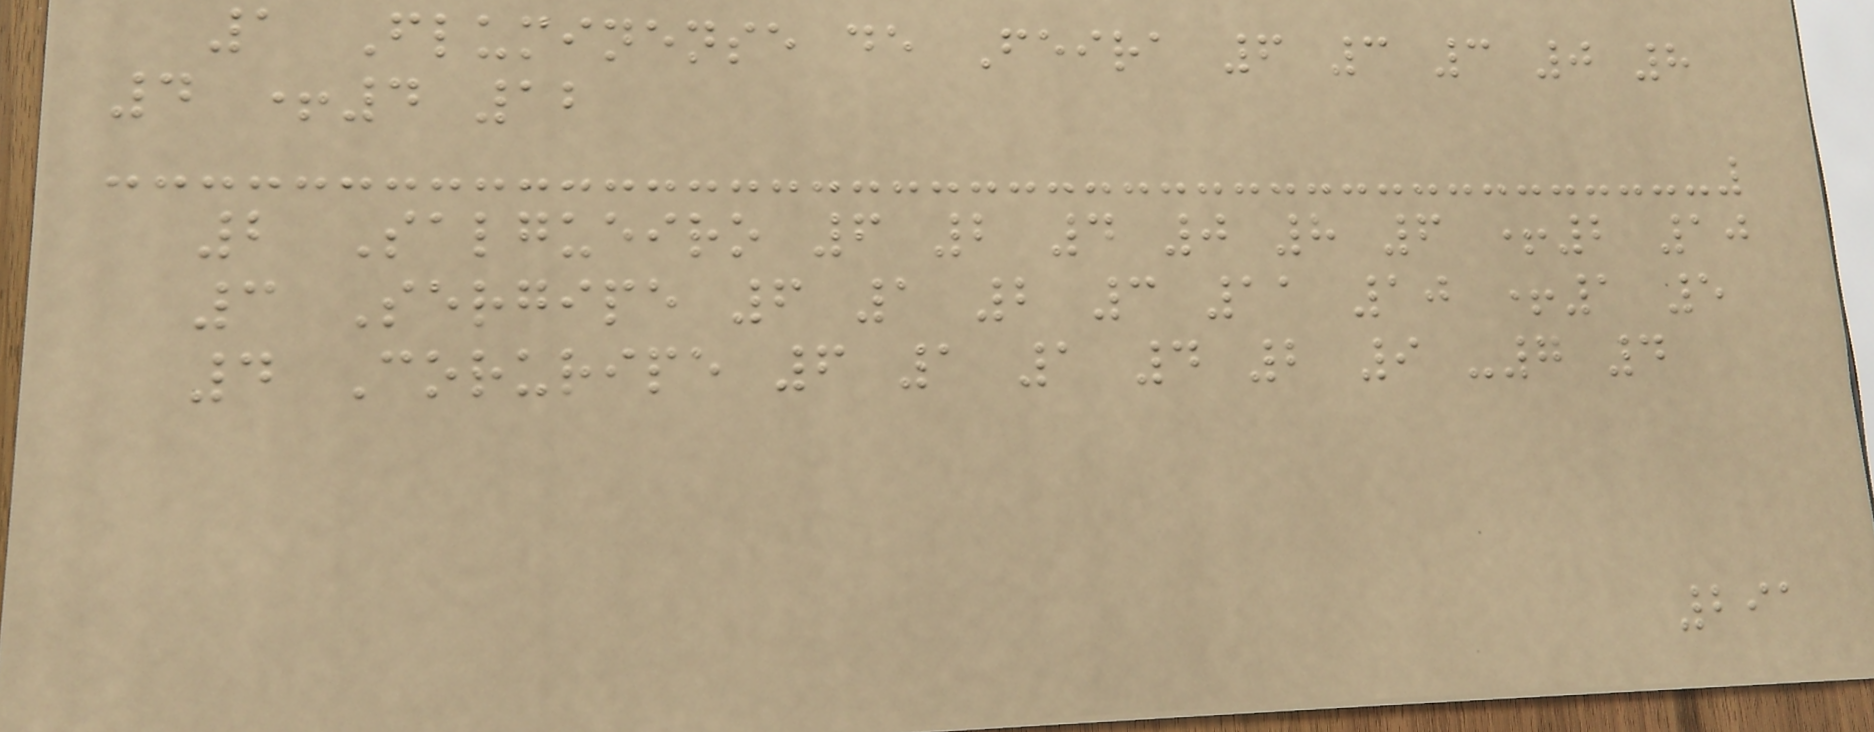1 Fluminense de Feira 6 3 3 0 8
4 +4 12
2 Salgueiro 6 2 4 0 8 6 +2 10
3 Sergipe 6 1 2 3 11 10 +1 5
4 Coruripe 6 1 1 4 2 9 -7 4
291
